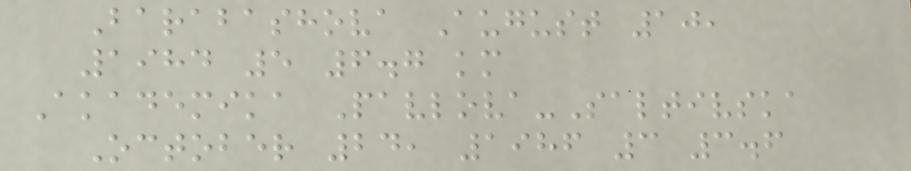Barabashova August 10,
1984 5 6.7 km
Akademika Pavlova-Saltivska
October 24, 1986 3 3.6
